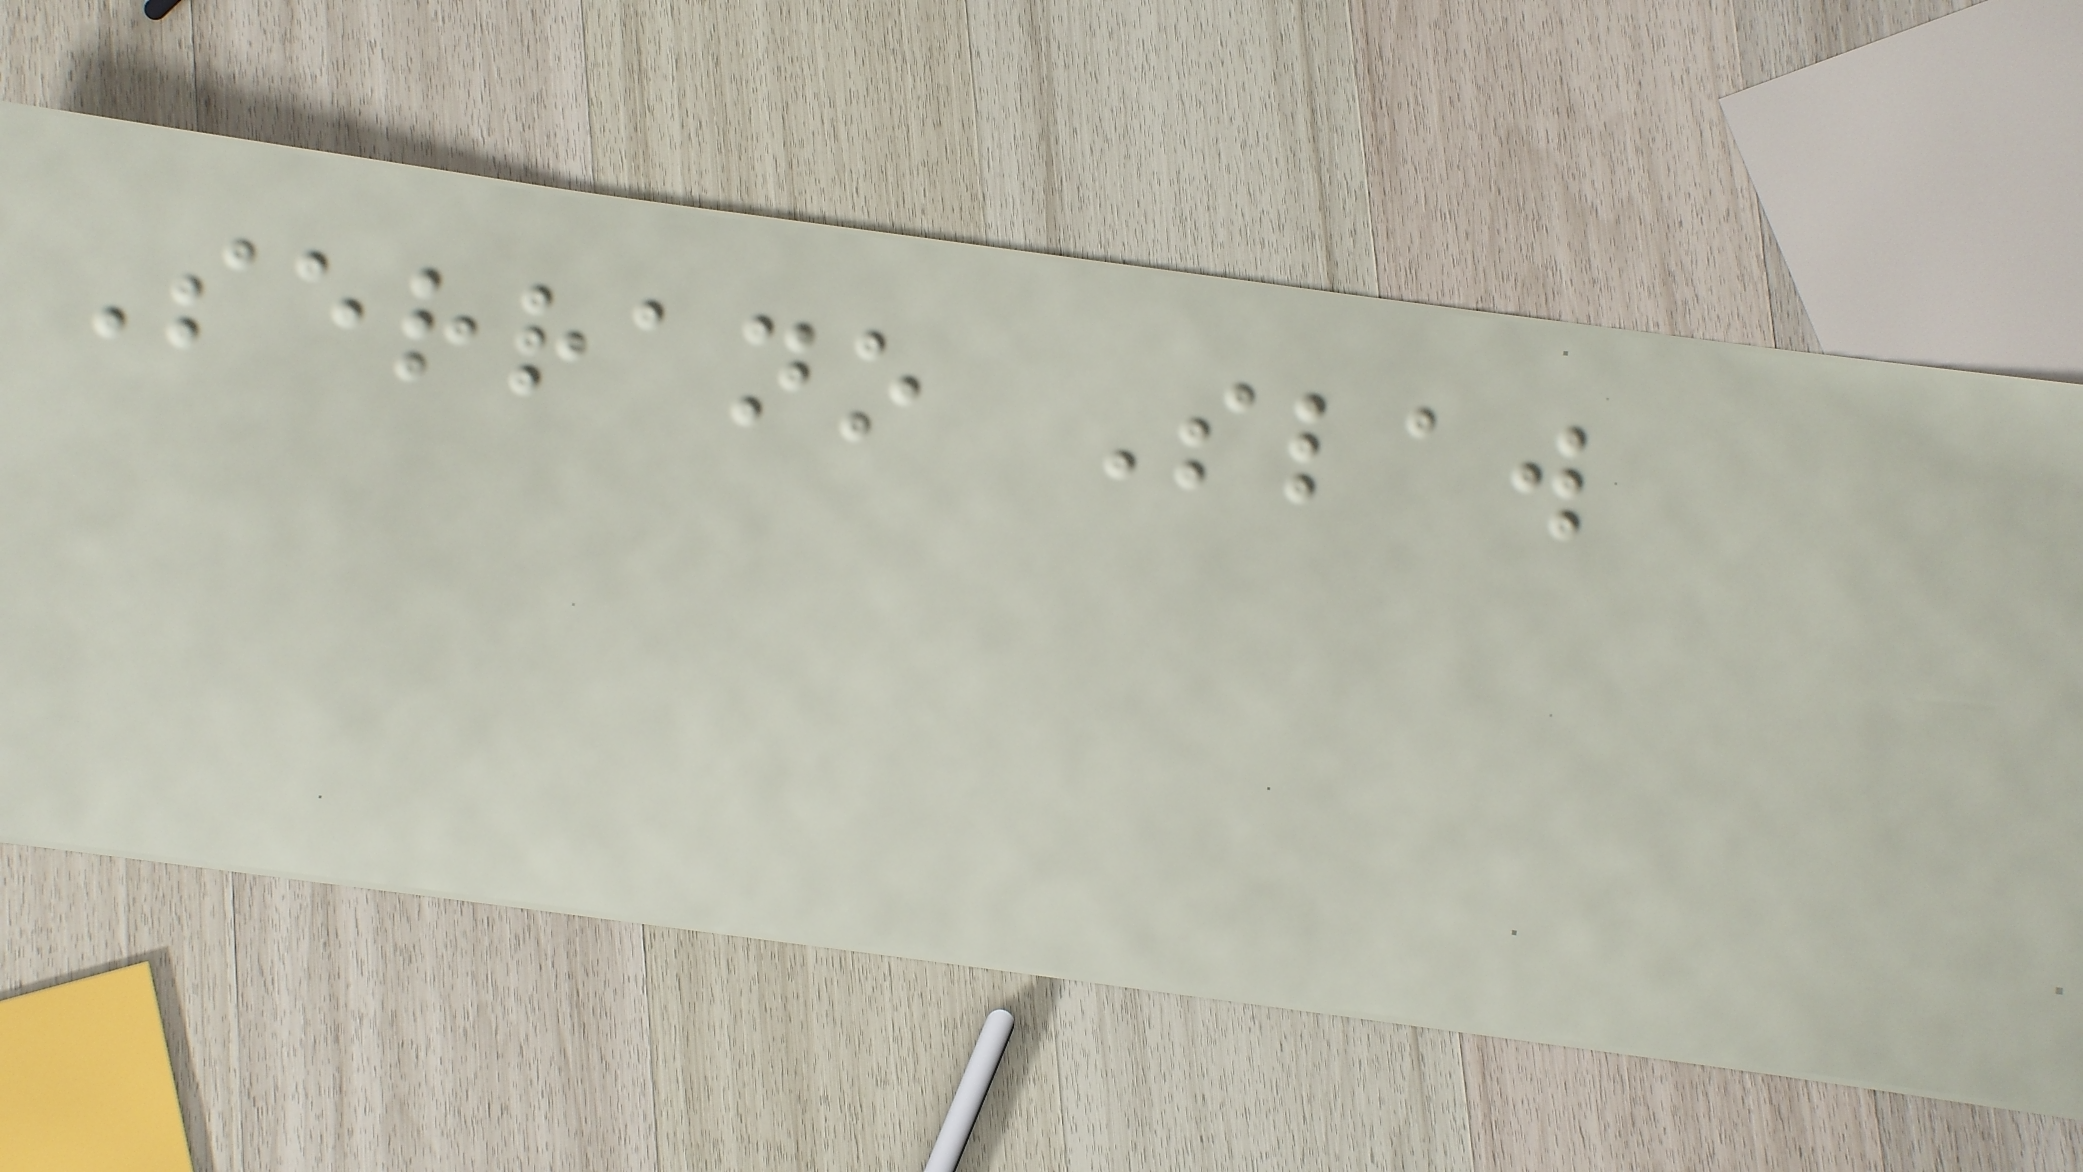Serrano Slaw
